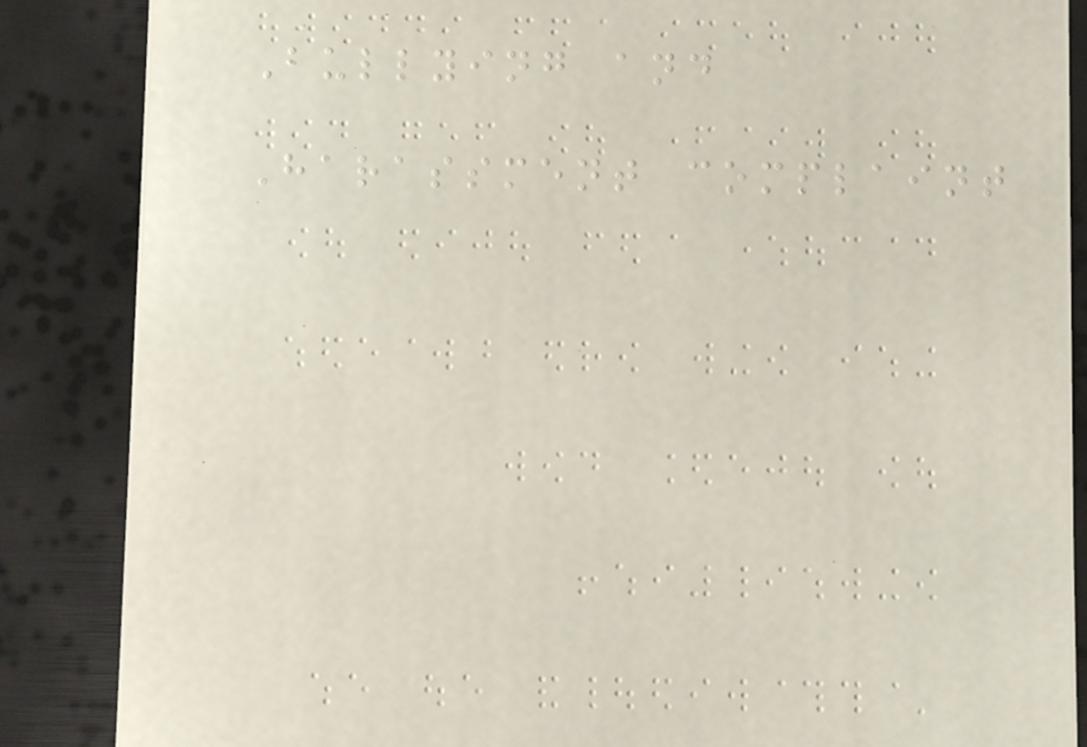Bullying and
Harassment complaint
